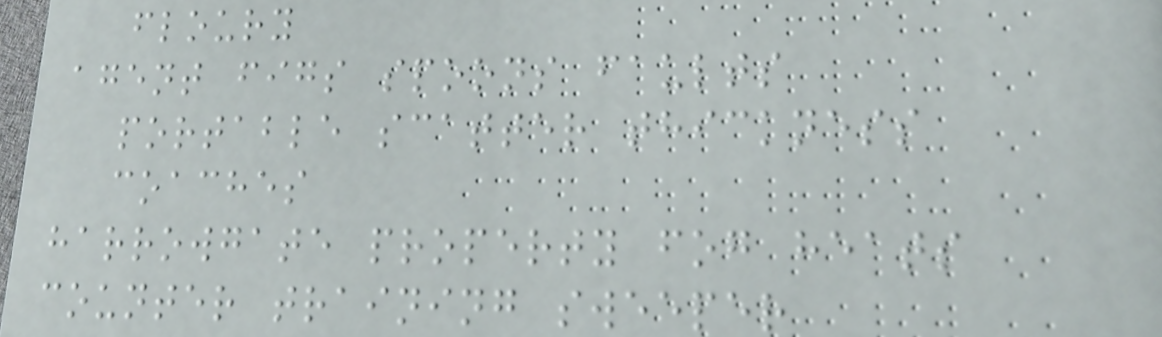floury
agent figs spoons faults
portable scatter thickness
coaches
harrowgate property fog heats
counter training sweeper
